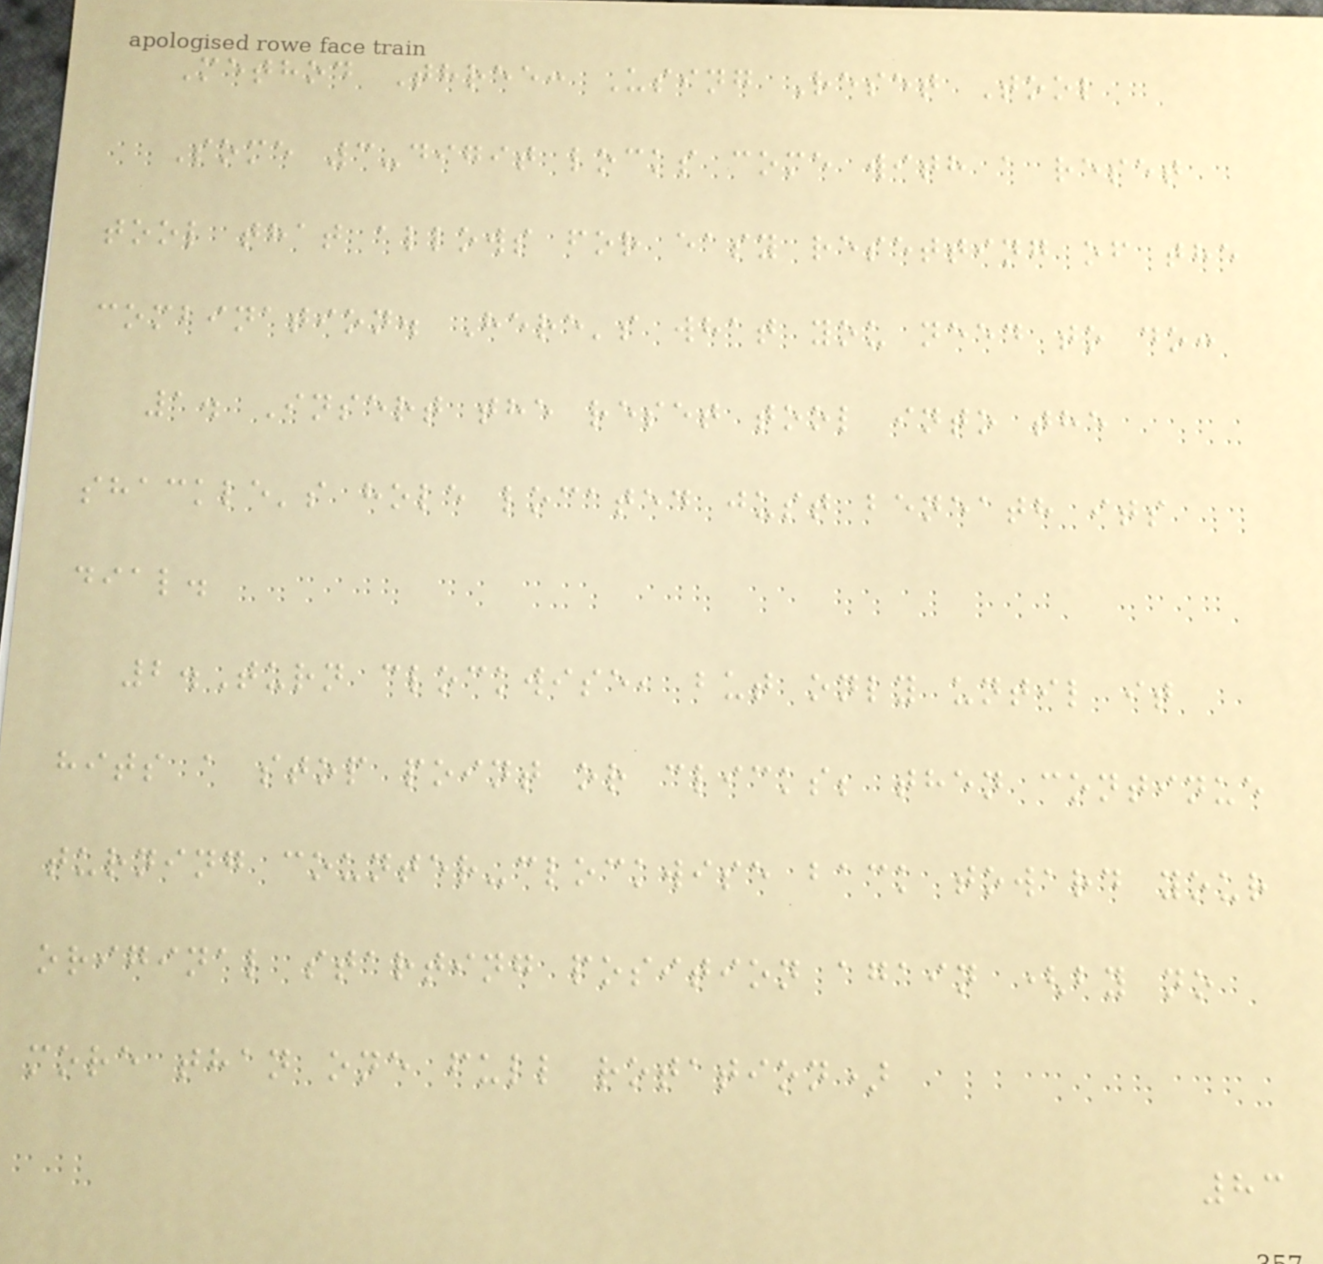Method Three: Using Reset Tool
Some 3-digit locks come with a reset
tool that allows for easy resetting of the
combination. Here's what you need to do:
1. Insert the reset tool into the
shackle's hole located just beneath its
dial.
2.Turn clockwise, but only until it
hits a stop point or clicks; then continue
turning counter-clockwise back toward your
original starting position again (by no
more than one full rotation)
83
